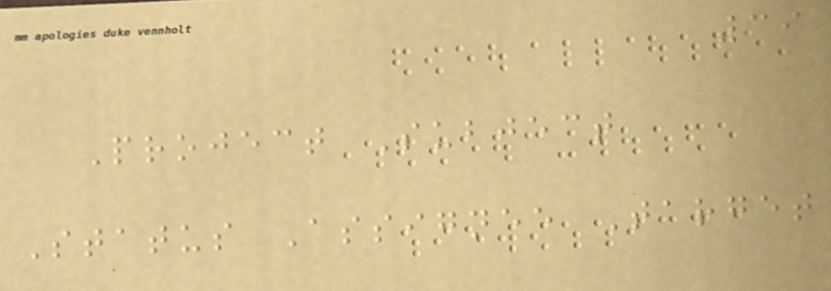39
Project Subject
Status Assignee Target
